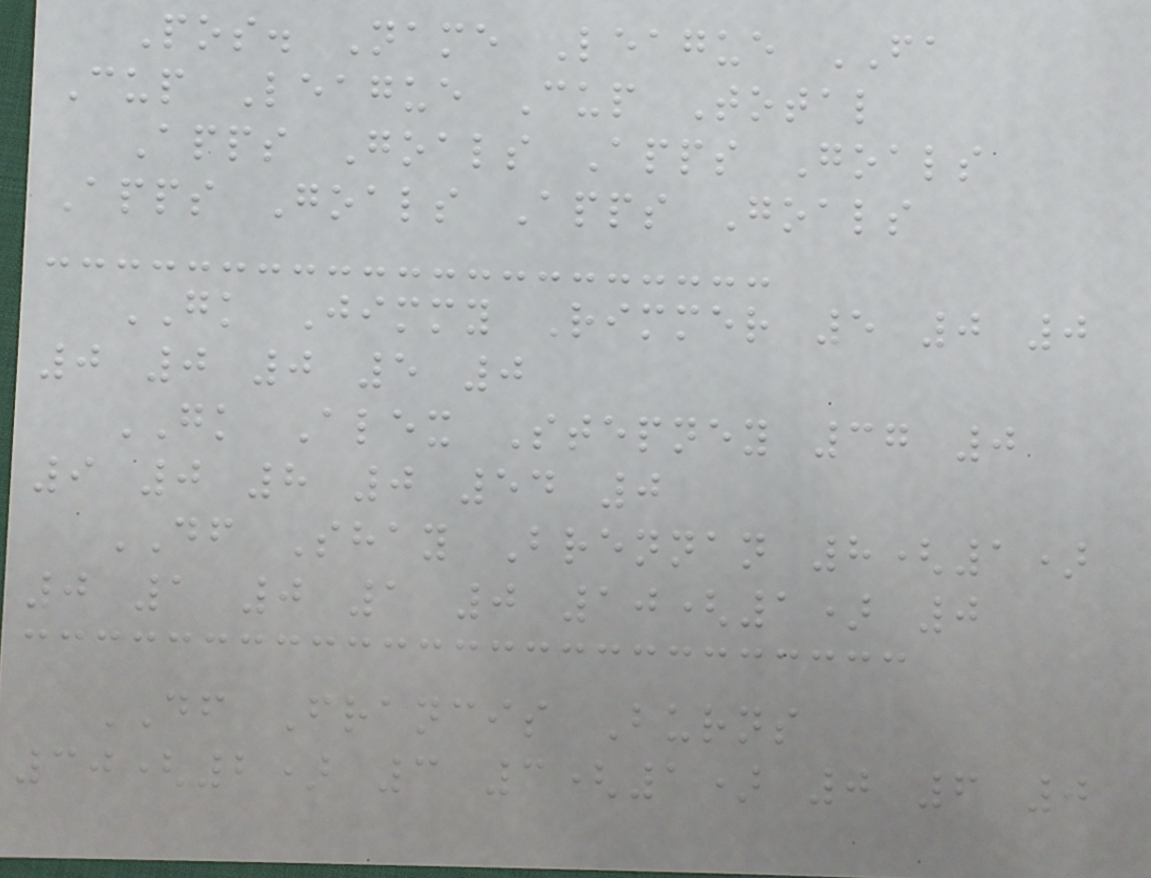Pos. Name League FA
Cup League Cup Total
Apps Goals Apps Goals
Apps Goals Apps Goals
GK Jimmy Rimmer 5 0 0
0 0 0 5 0
GK Alex Stepney 37 0
9 0 8 0 54 0
DF Shay Brennan 8(1)
0 1 0 1 0 10(1) 0
DF Francis Burns
30(2) 3 3(1) 0 6 0
